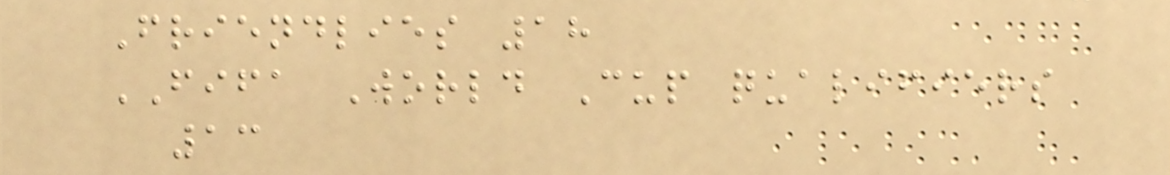Friendlies 18
FIFA World Cup qualifiers
13
